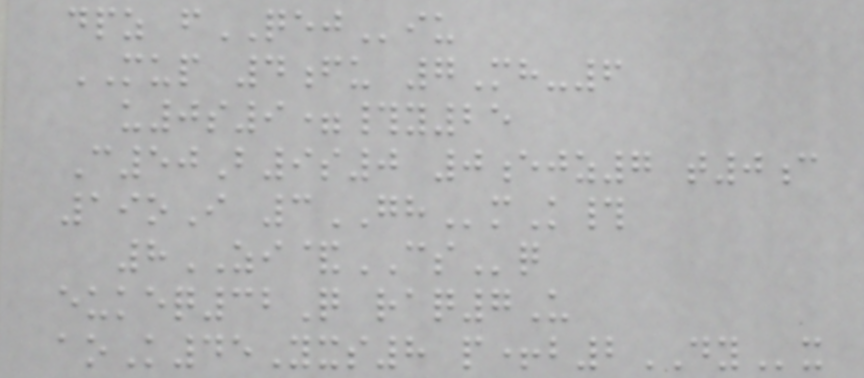dpz fQEJiu
MUP 4fu 7Mh-6
u0s9=#y25
C50B9s0 0ejz7 t0c
19oI 3GHmK#
8ZI&CSq
eukeq32Q raq7U
aoK45Yxs8 p+b2DYx
